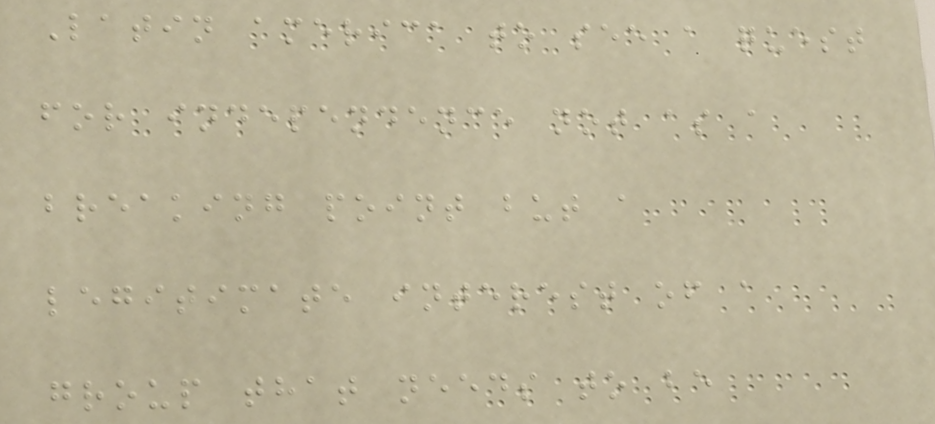Latin america to see a quest
for independence not as a
breaking point but a
legitimate interest of a
group that needs to be
